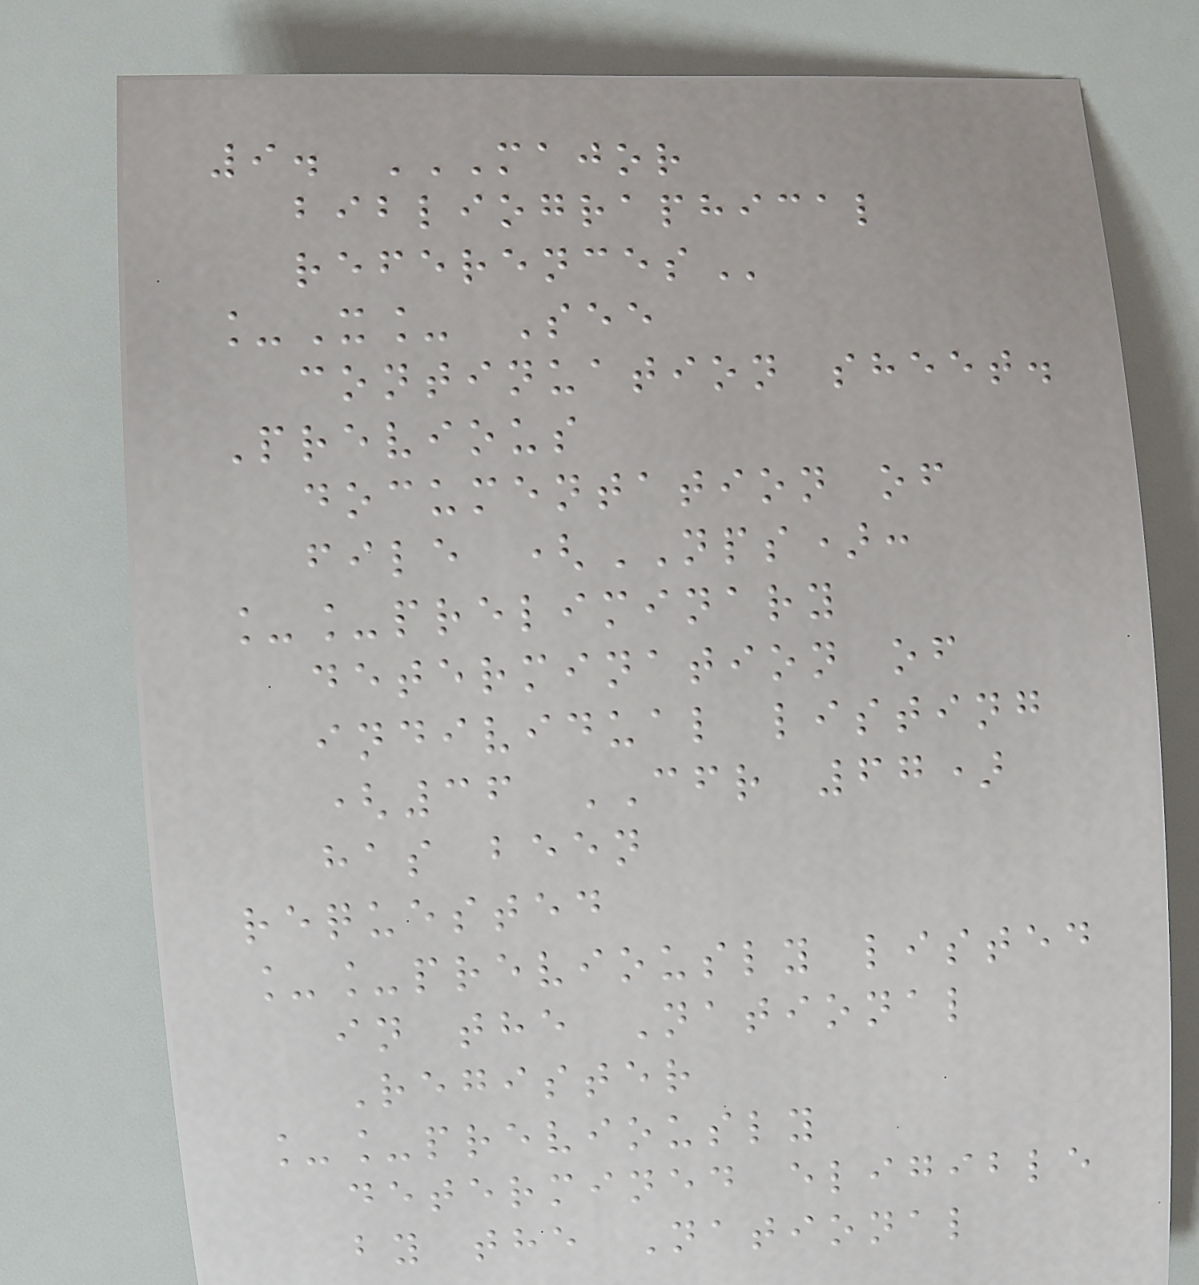9. MAJOR
BIBLIOGRAPHICAL
REFERENCES
_X_ See
continuation sheet.
Previous
documentation of
file (NPS):
__preliminary
determination of
individual listing
(36 CFR 67)
has been
requested
__previously listed
in the National
Register
__previously
determined eligible
by the National
